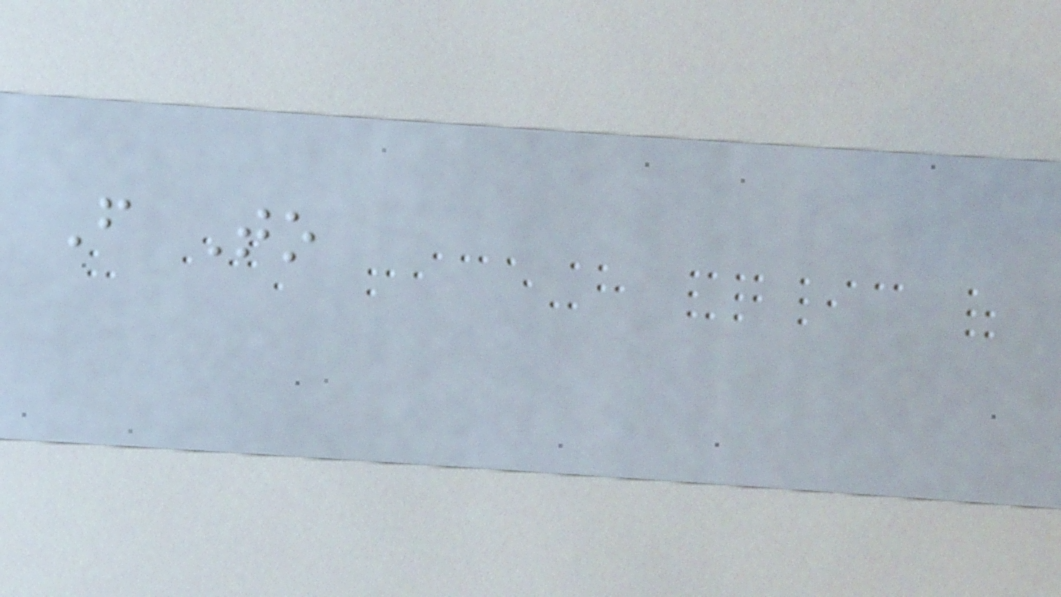From To
